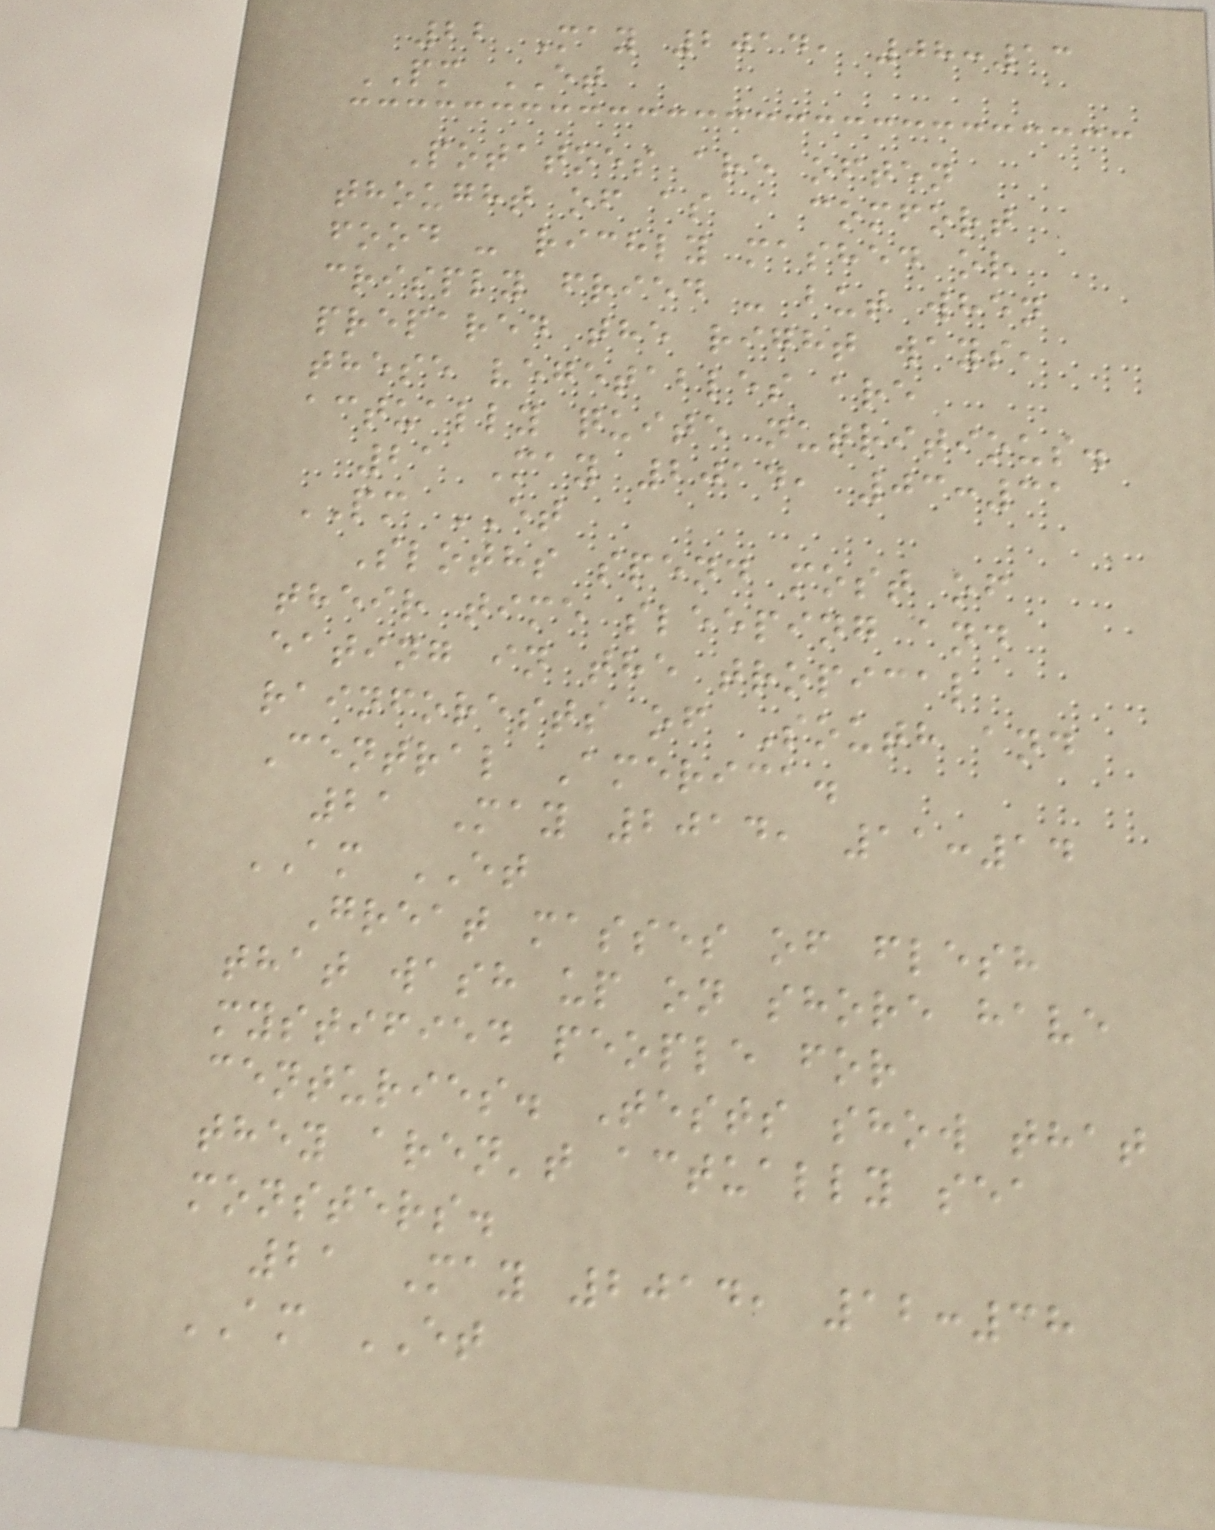22 May 2014, 08:13
PM ET
Potatoes are often
thought of as a comfort
food - richly mashed or
crisply fried - but when
prepared the right ways,
these vegetables are
actually quite nutritious.
21 May 2014, 03:31
PM ET
Sloths spend most of
their time sleeping and
eating in the tropical
rainforests of South and
Central America.
21 May 2014, 11:14
AM ET
Great masses of flesh
that wash up on shore have
mystified people for
centuries. Tests show that
they aren't actually sea
monsters.
21 May 2014, 12:38
AM ET
